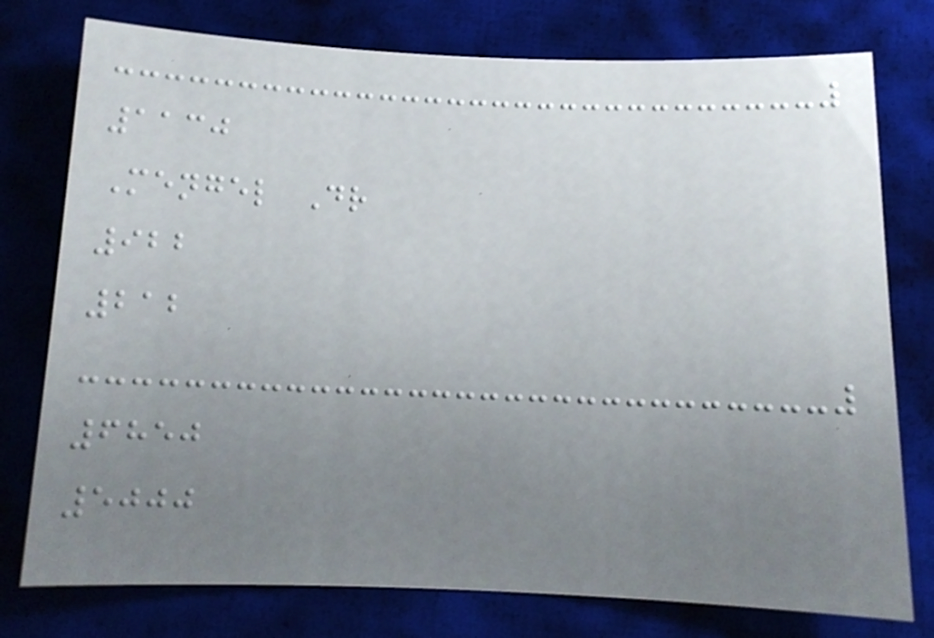1130
Mengel Dr
922
212
6850
5000
